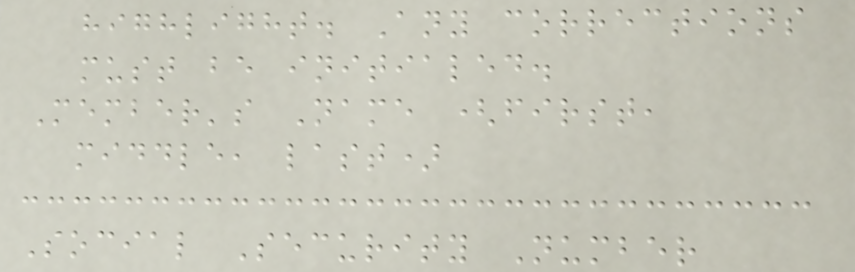highlight. Any corrections
must be initialed.
Member's Name (first,
middle, last)
Social Security Number
